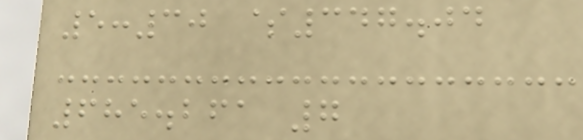5:30 $347.04
685.261 7
